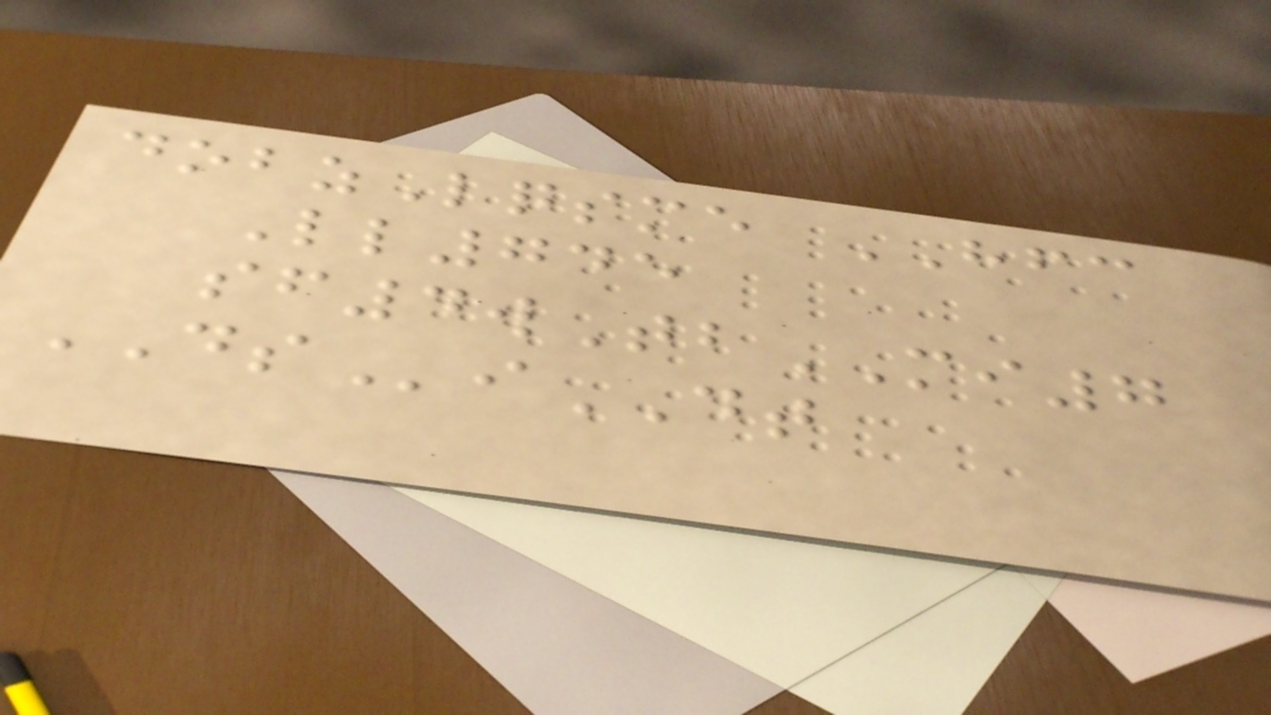dobzLqsme HFC
Ll745
sf4wTbMI7
DSiDT
